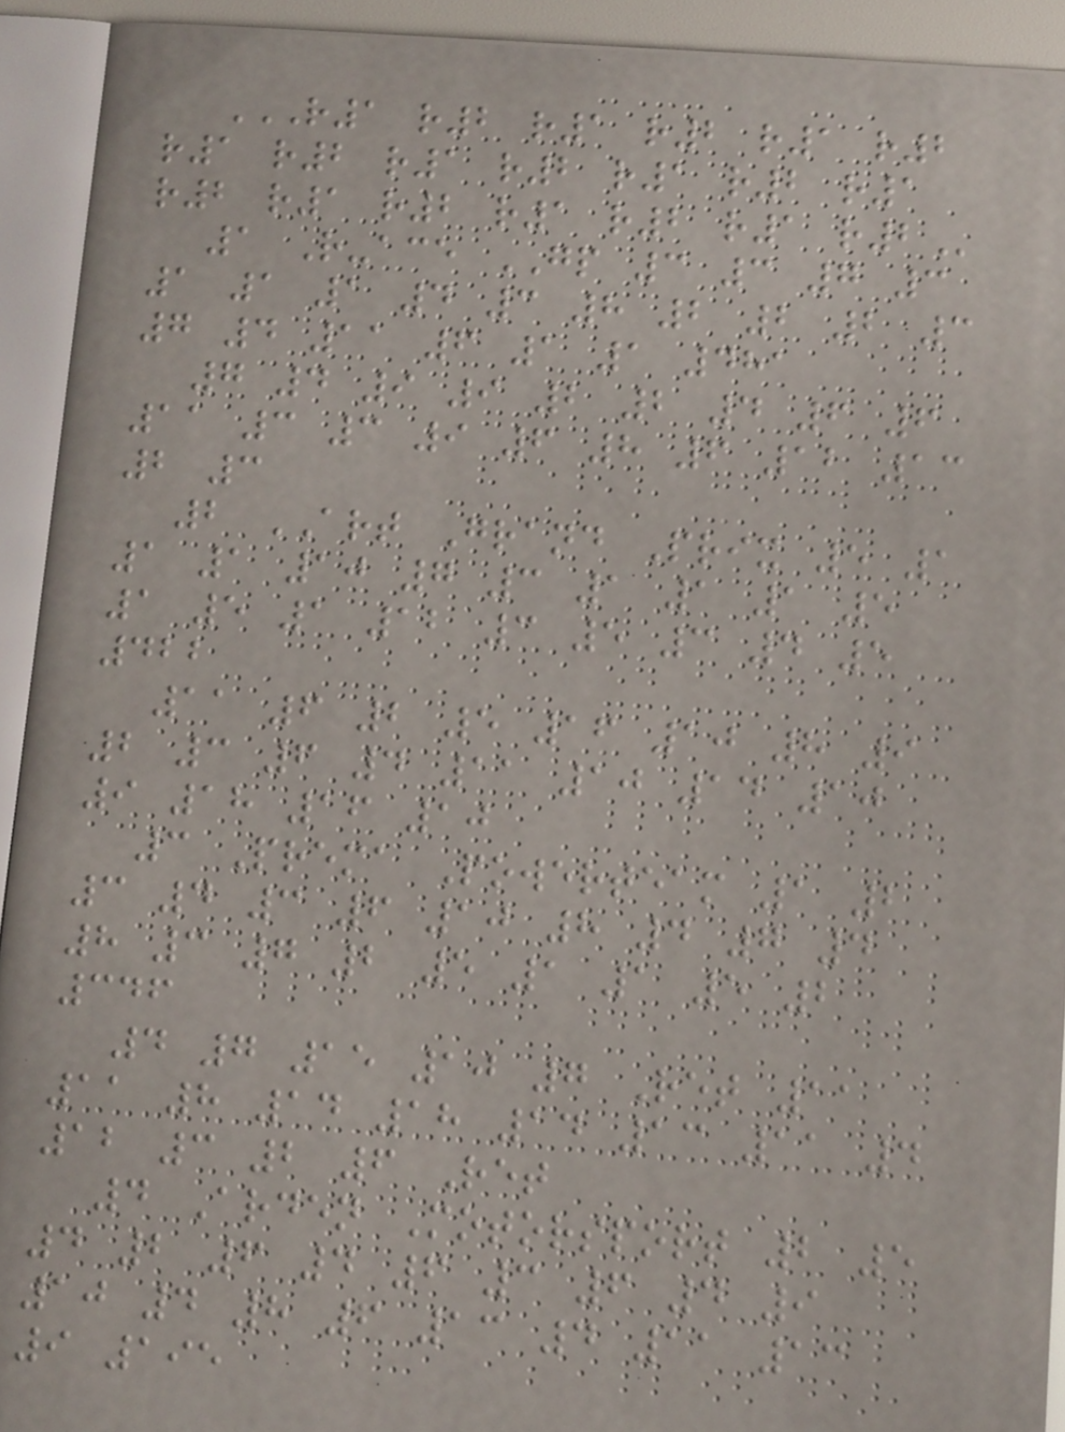R1 R2 R1 R2 R1 R2
R1 R2 R1 R2 R1 R2 R1
R2 R1 R2 R1 R2 R1 R2
1 R-ace GP 3 3 7 3
1 1 1 4 3 8 2 2 2 3
7 4 11 6 1 1 481
7 4 9 9 2 2 4 6 6
11 3 3 9 6 8 6 12 13
2 3
2 ART Grand Prix 5 1
1 1 10 7 3 1 1 1 5
1 5 1 12 3 5 3 4 5
422
11 6 2 5 16 10 8 9
2 3 6 4 11 10 14 10
9 18 16 10
3 Prema Powerteam 1 2
3 4 3 6 10 8 4 7 4
8 3 7 2 5 1 1 5 2
346
4 7 15 10 7 Ret 11
11 8 14 18 14 13 11 4
12 3 2 6 Ret
4 Arden Motorsport 2 5
4 2 6 4 6 3 6 4 9
10 4 8 6 13 4 11 13
9 195
